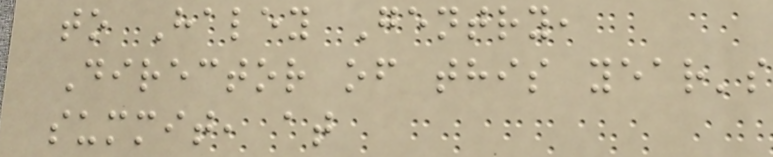to Haley Gentry,
Director of this year's
summit, at
